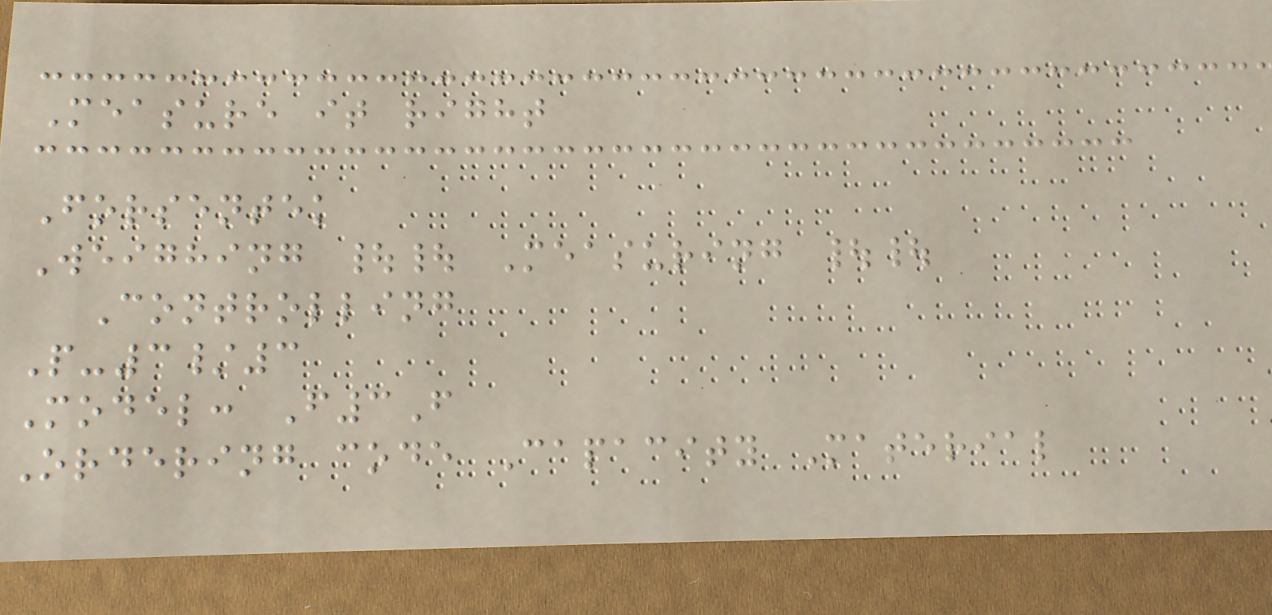Measure it right
Forsentek
Weighing || Measuring ||
Controlling
P-3/3
Model: F3F
Ordering code Capacity Material
